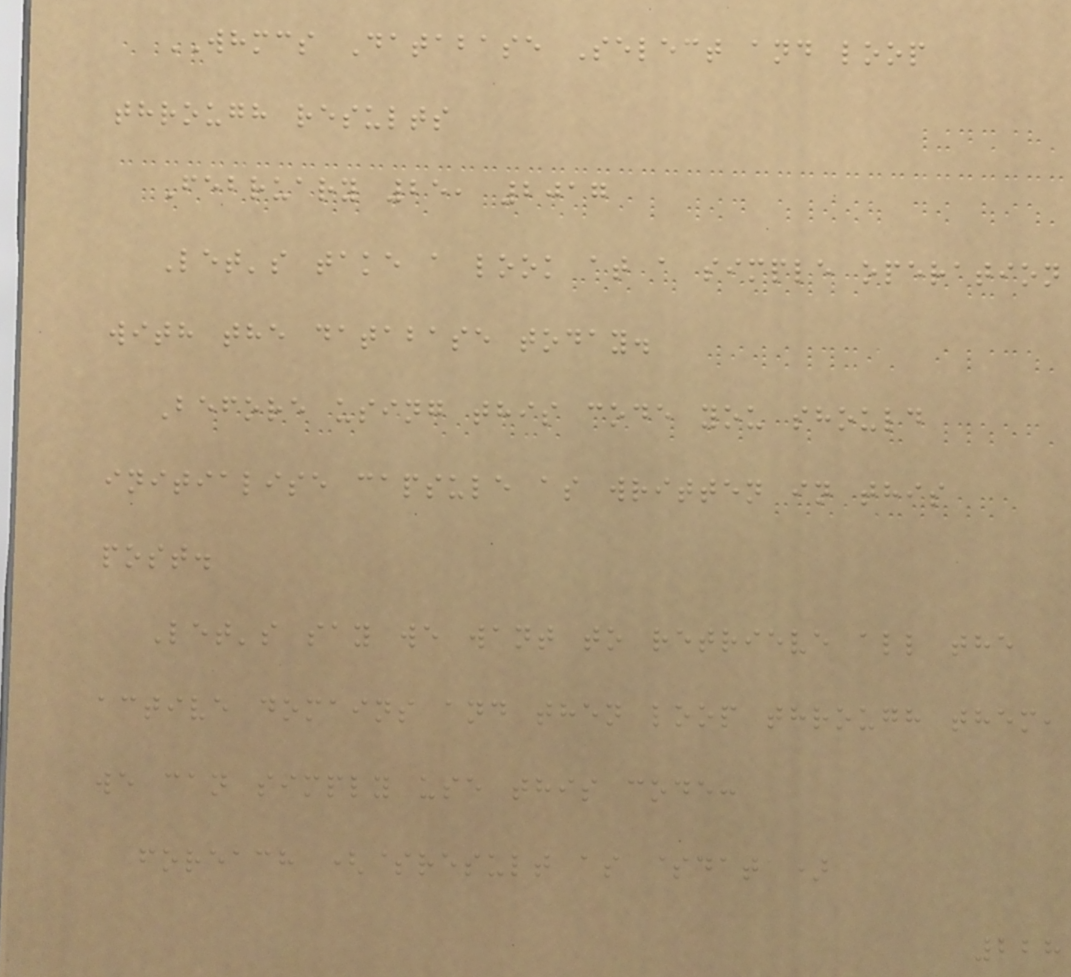WHMCS Database Select and loop
through results
February 25, 2017
Let's take a look at a simple operation
with the database today.
Before using this code you should
initialise capsule as written in this
post.
Let's say we want to retrieve all the
active domains and then loop through them,
we can simply use this code:
foreach ($result as $data)
228
